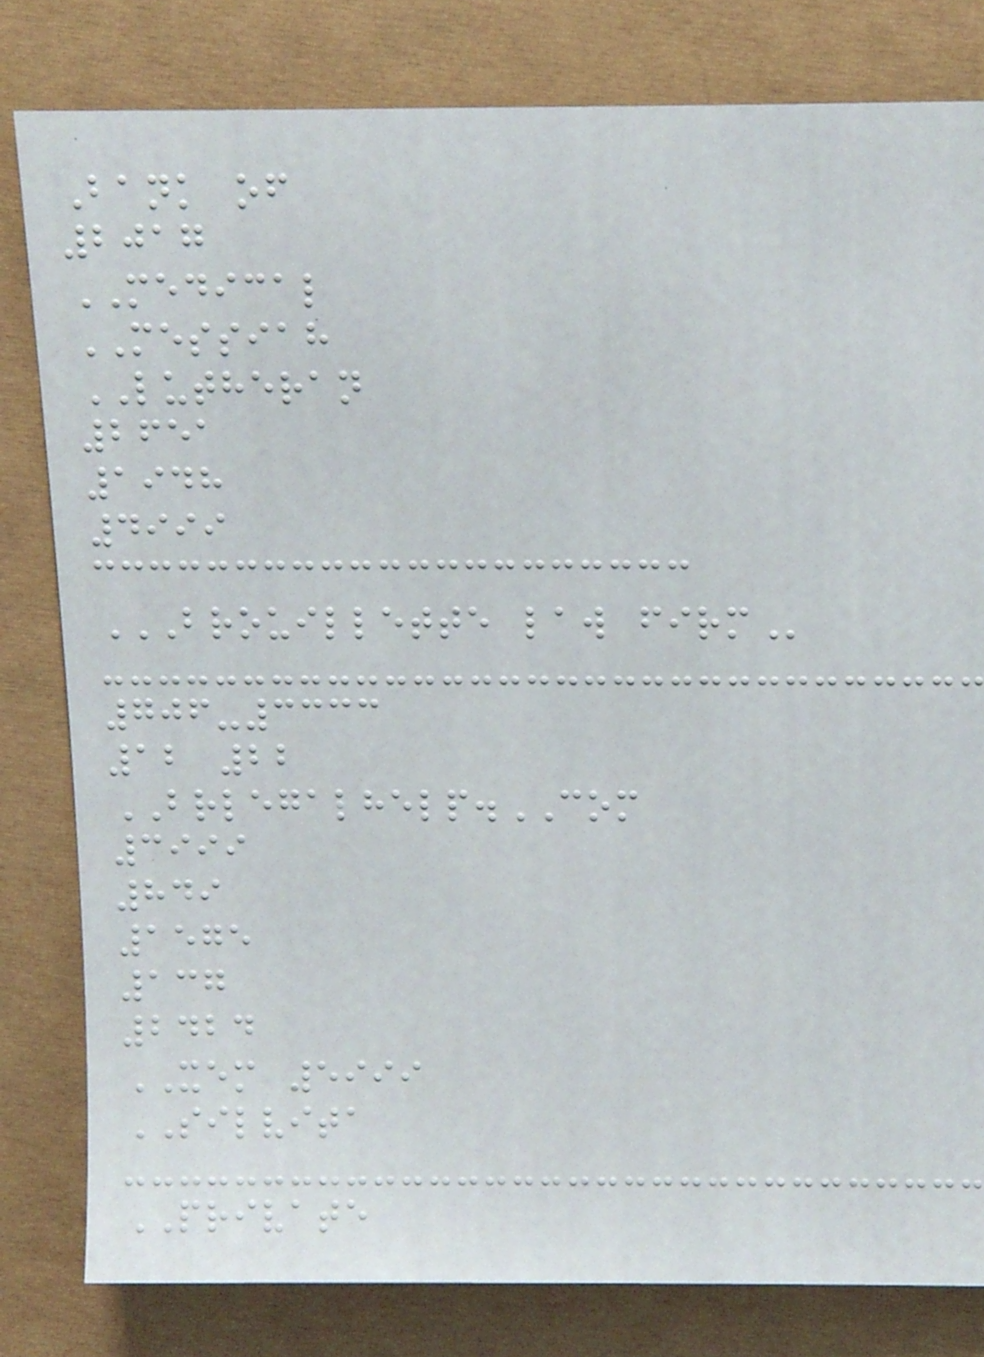Bank of
2017
MEDICAL
MESSIAH
LUTHERAN
2651
1948
4999
BROUILLETTE LAW FIRM
706-3333
12 22
BRLEGALHELP.COM
3999
849
1575
137
2424
XEM 5999
SILVITA
PRIVATE
